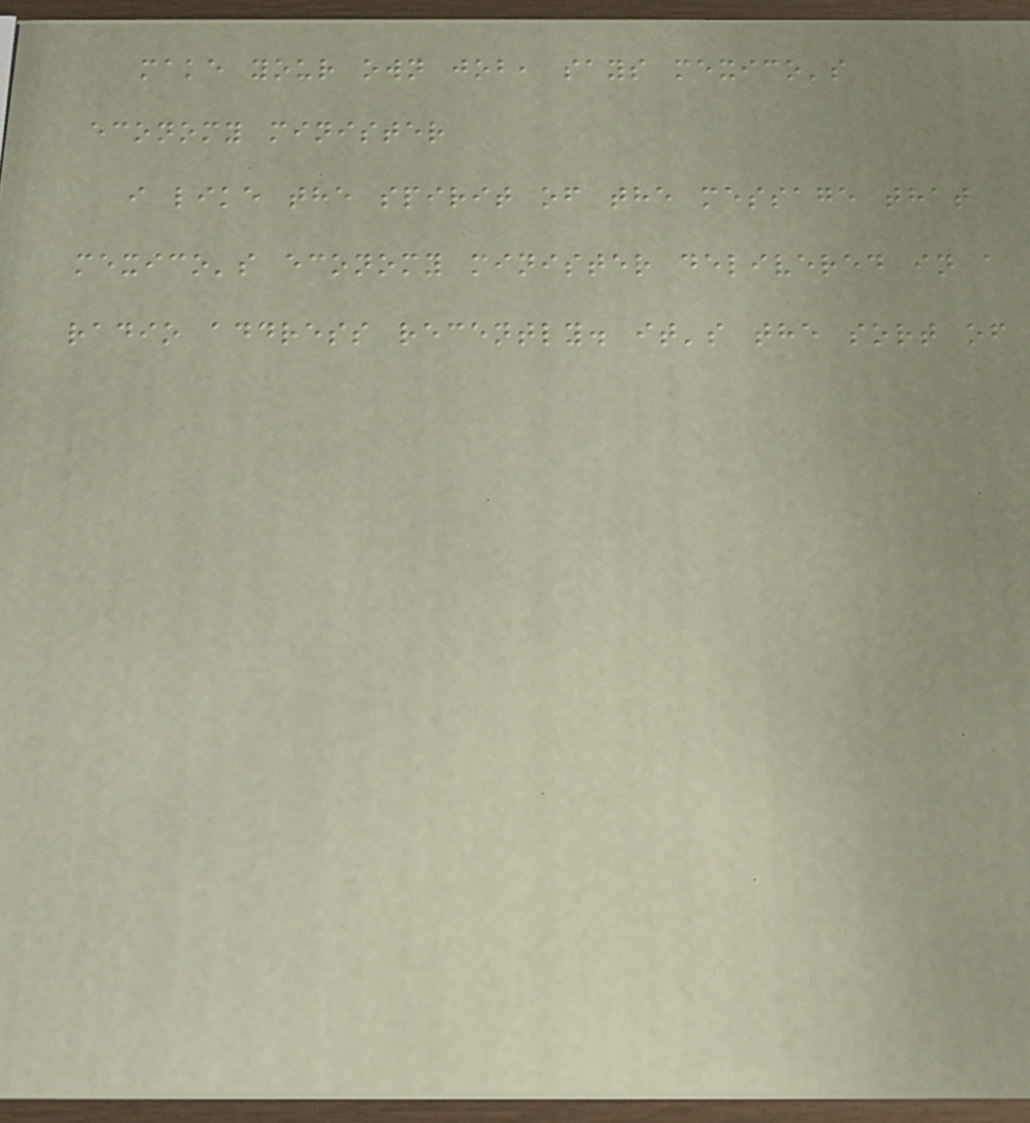make your own job, says mexico's
economy minister
i like the spirit of the message that
mexico's economy minister delivered in a
radio address recently. it's the sort of
